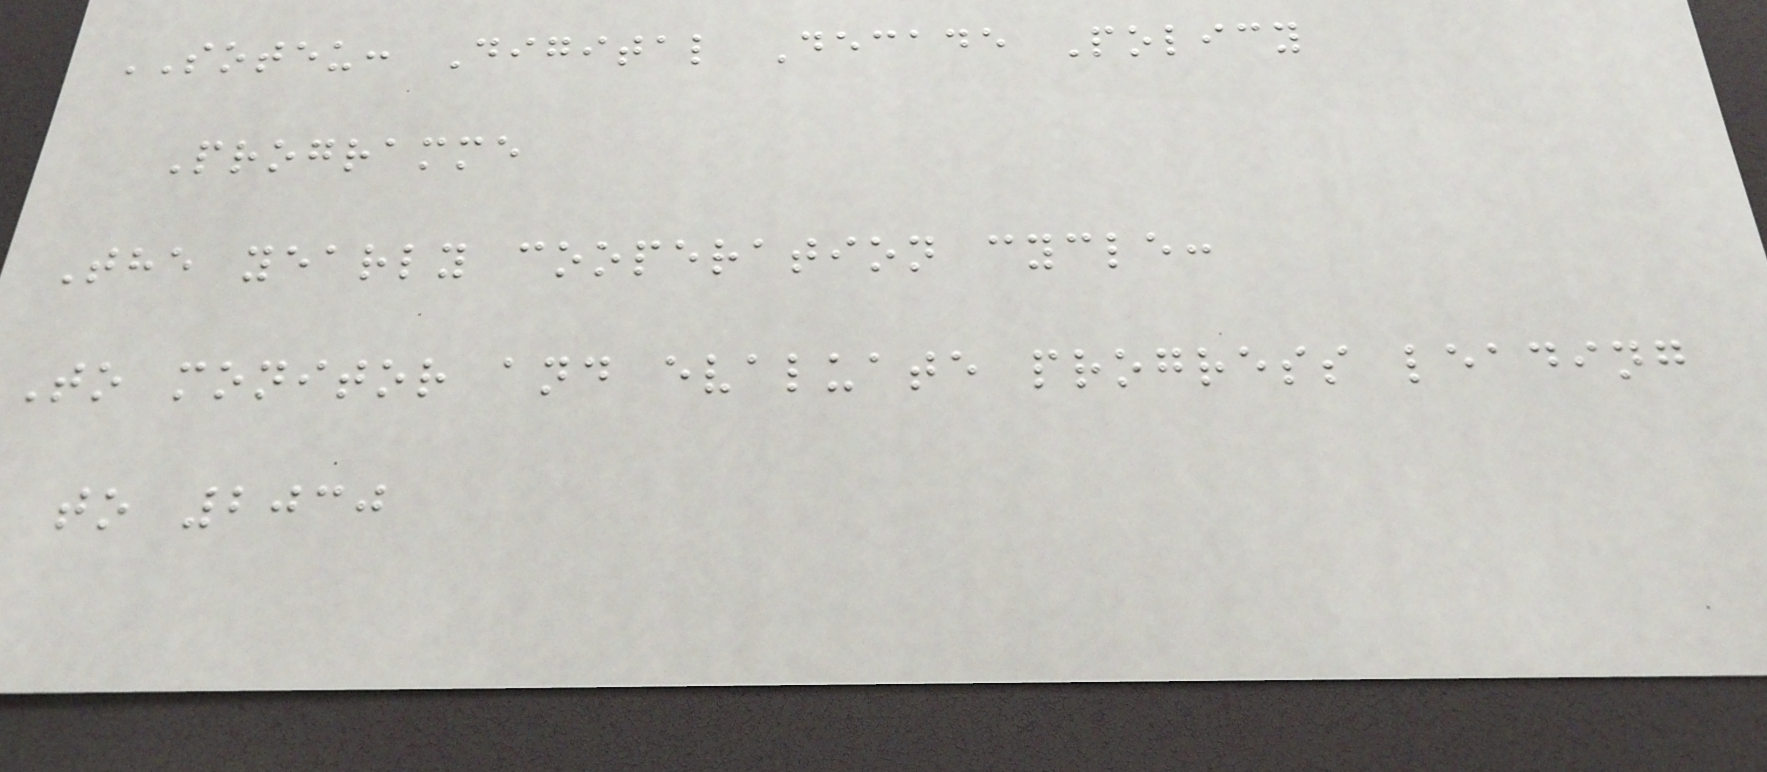SOTEU: Digital Decade Policy
Programme
The yearly cooperation cycle:
To monitor and evaluate progress leading
to 2030
